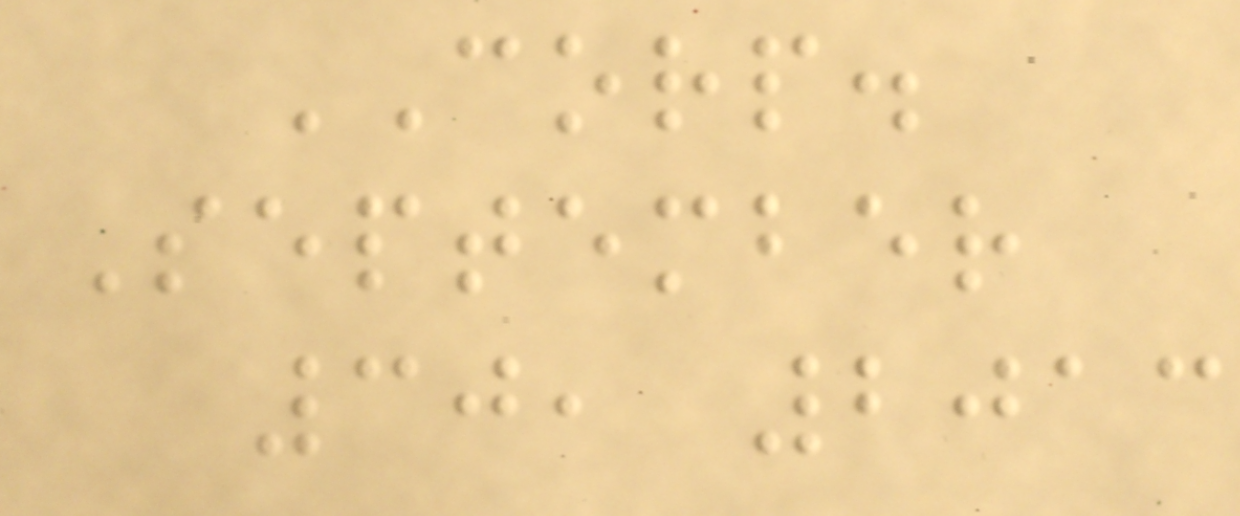CORP.
September
30, 2013
